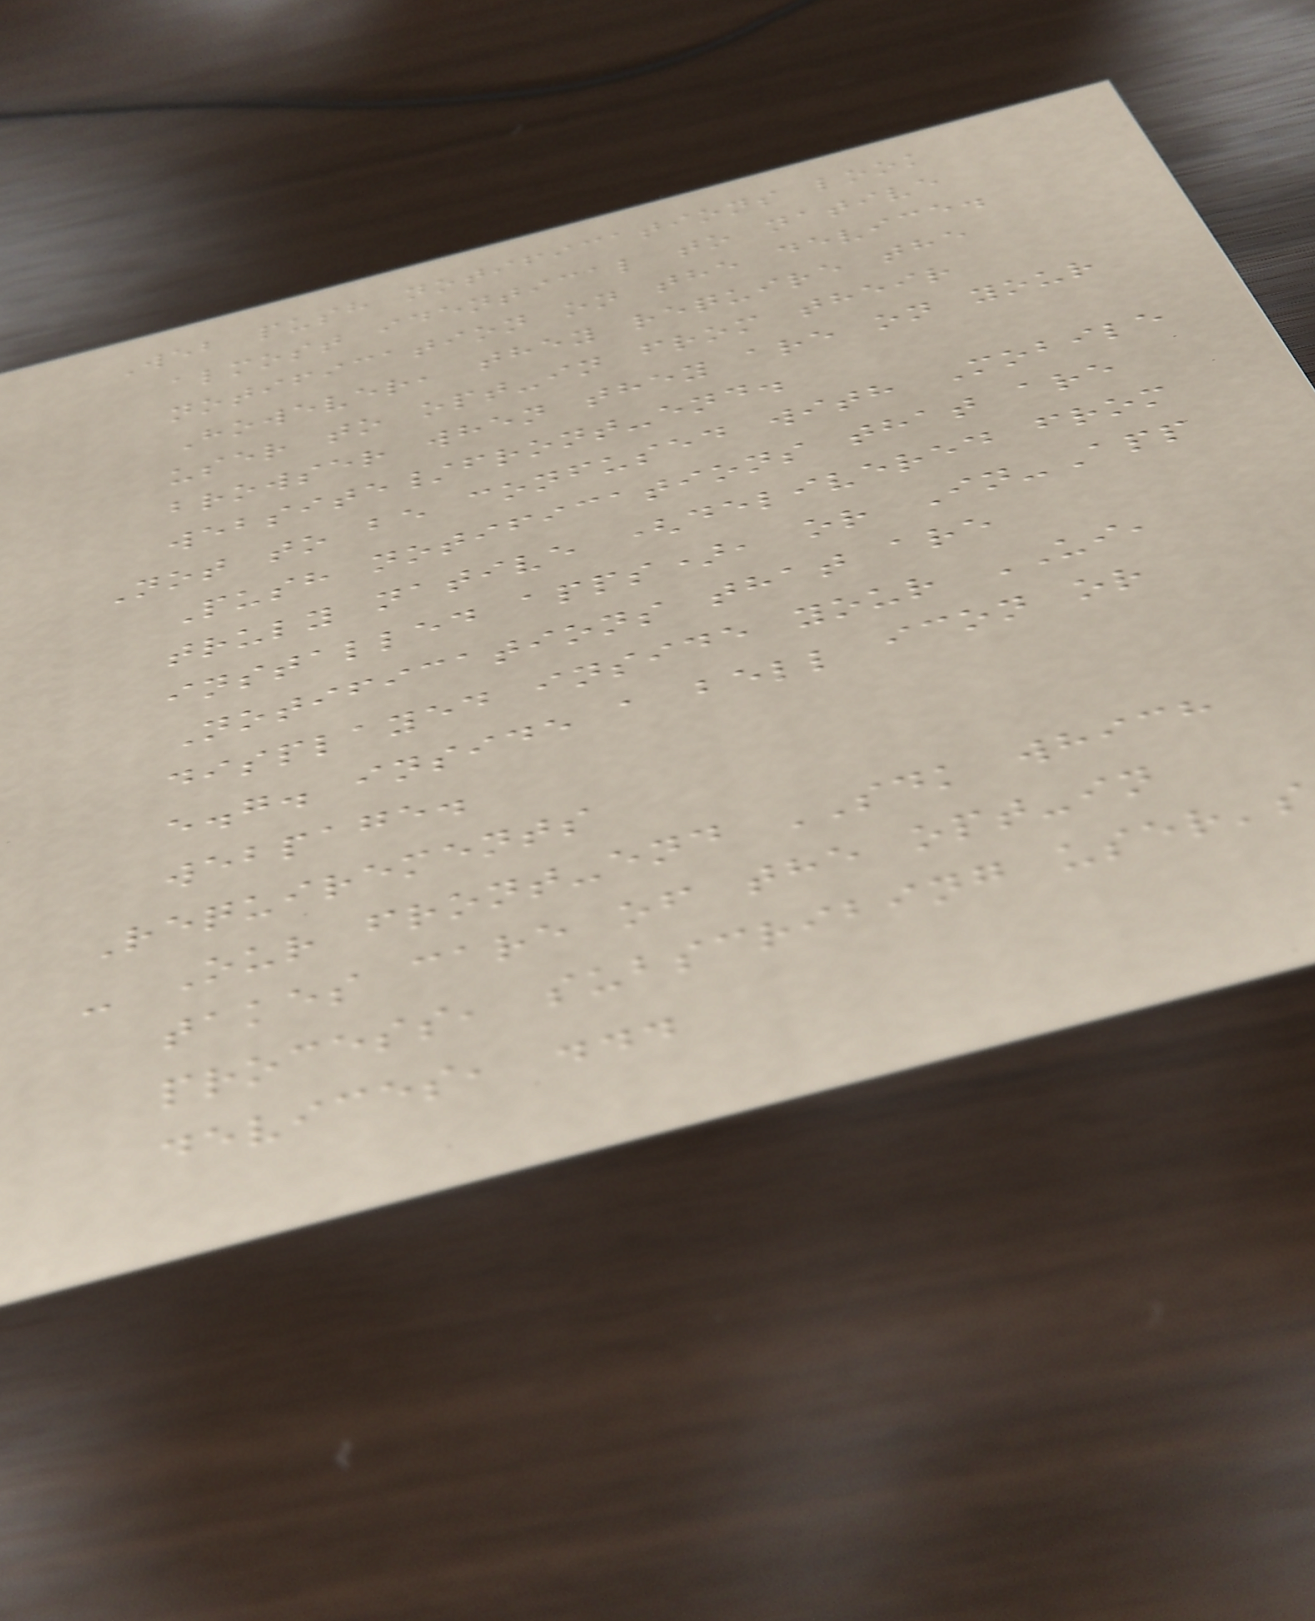Web push notifications look
almost identical to native
notification on the device.
However, they require the
user to opt-in from their
browser when they are on your
website/front-end.
Not to be confused with Mobile
Push notifications that are
truly native (delivered from
installed apps), or In-App
Notifications that are
displayed inside your UI,
e.g. inside a bell icon or
webpage.
Requirements
- Our front-end SDK which
takes care of the opt-in
process, subscribing user's
devices, ...
